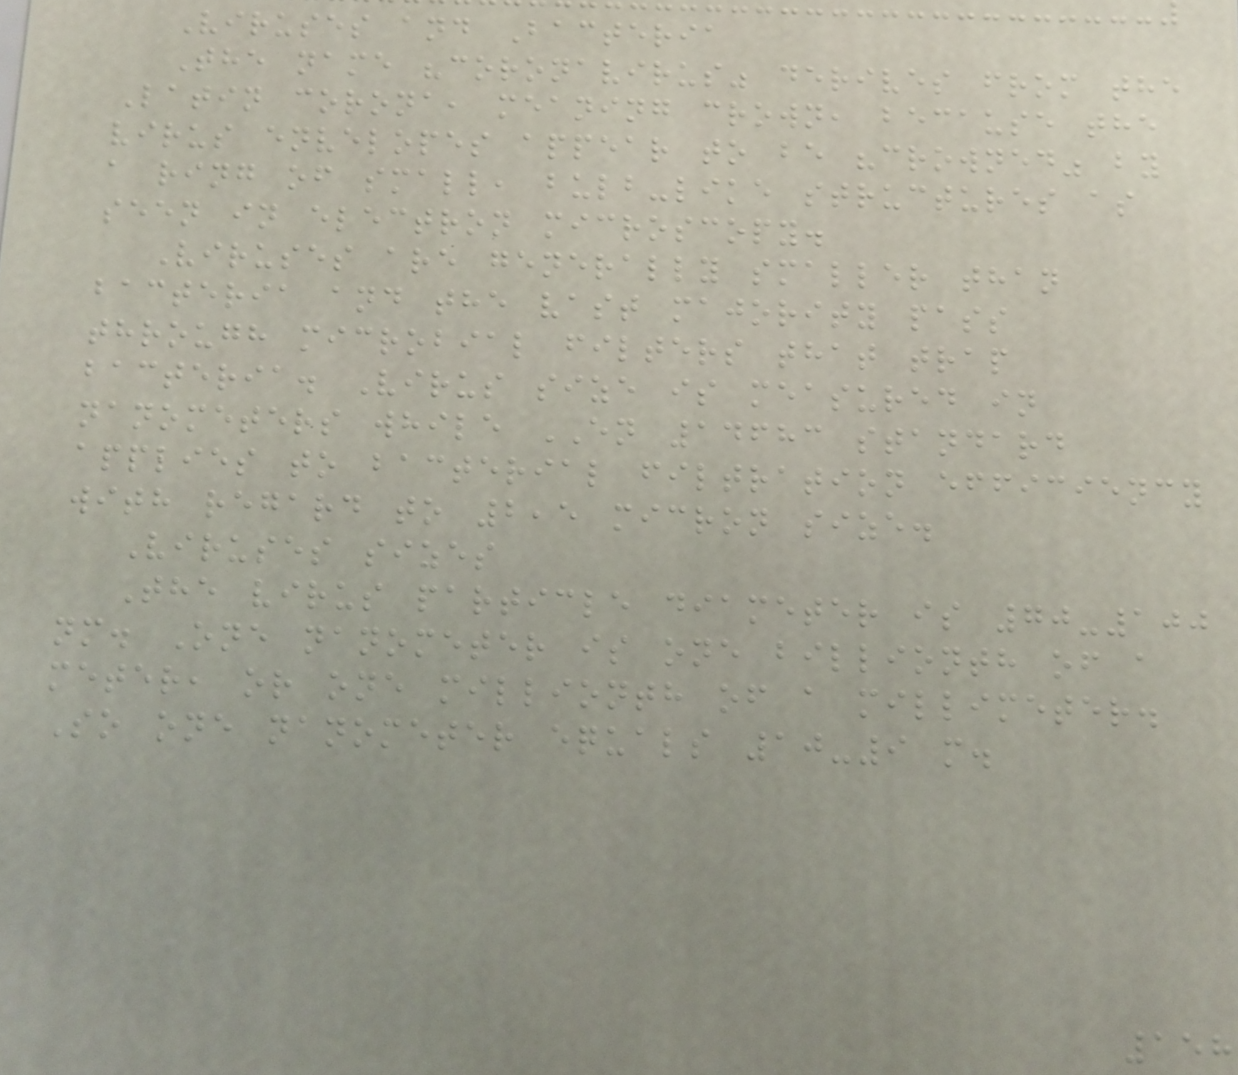Viruses and Bacteria
The name "coronavirus" derives from the
Latin corona, meaning crown, because the
virus envelopes appear to be "crowned" by
a ring of small, bulb-like structures as
seen in electron microscopy.
Viruses are generally smaller than
bacteria and the vast majority pass
through microbial filters that trap
bacteria. Virus size is measured in
nanometers while EN 14683 standard
applies to bacterial filtration efficiency
with regard to 2,5 micron size.
Viruses sizes
The virus particle diameter is 70-100
nm. One nanometer is one billionth of a
meter, or one millionth of a millimeter.
So one nanometer equals 10-9 m.
158
